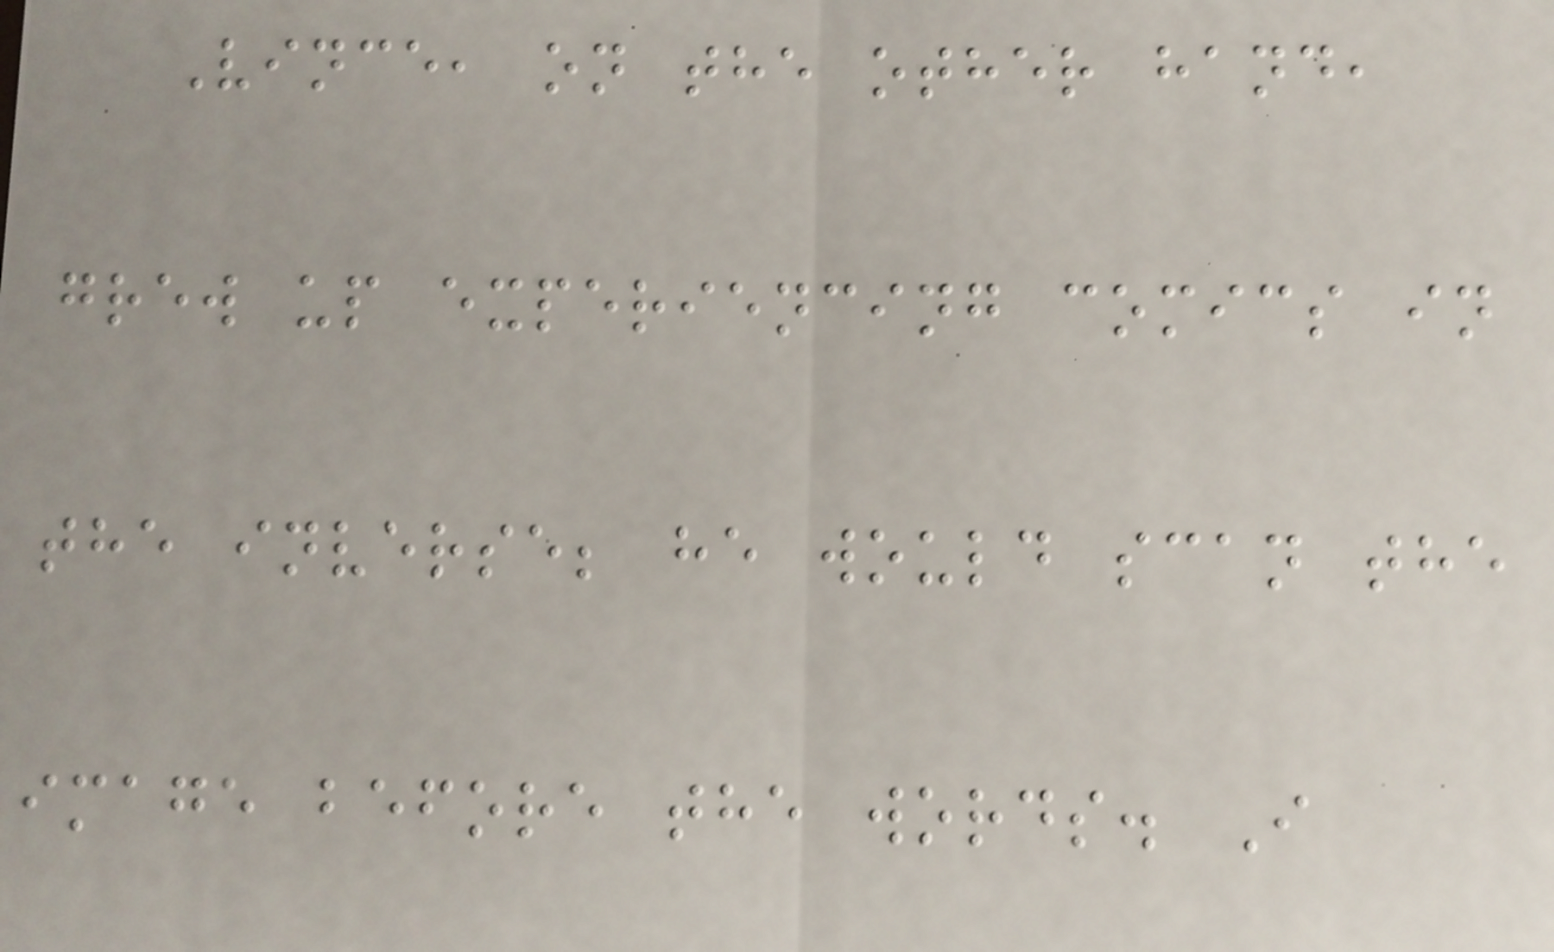Vince, on the other hand,
grew up experiencing comics in
the inverse; he would scan the
image before the words. I
